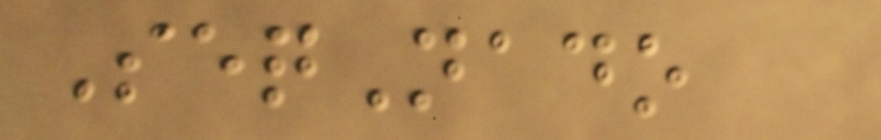SeqNado
